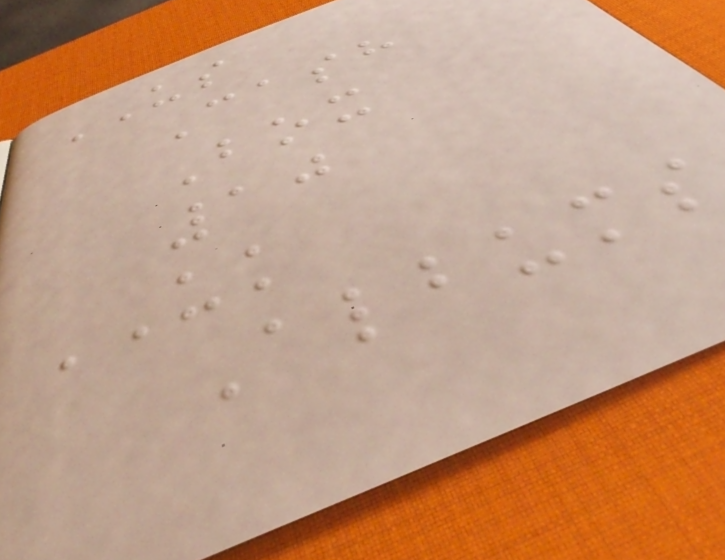US
Cash
Box
10
UK
Albums
